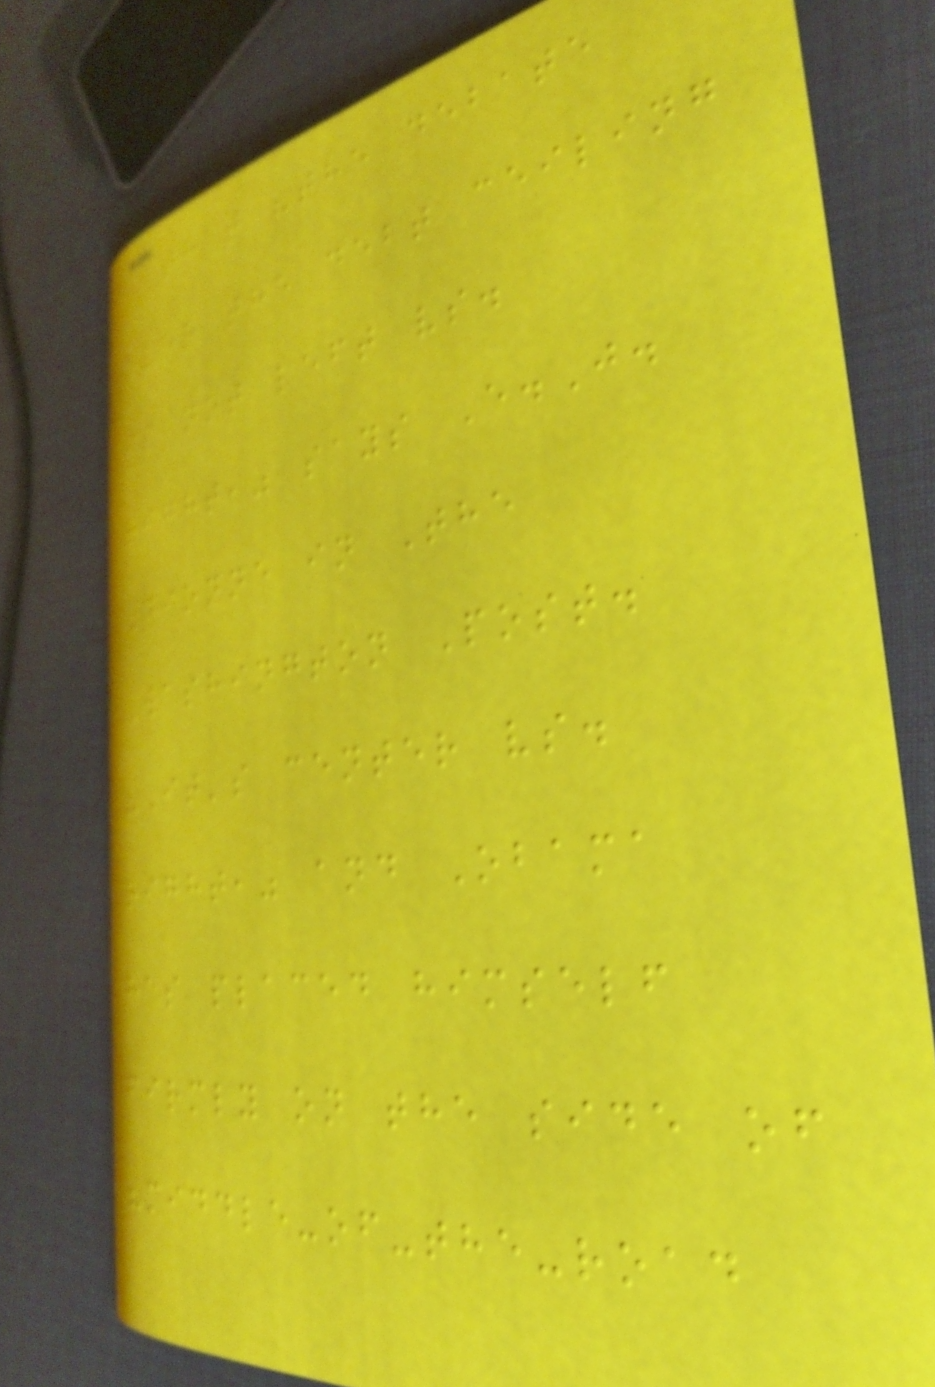that "the debate
over the debt ceiling
is not left vs.
right," says E.J.
Dionne in The
Washington Post.
"It's center vs.
right," and Obama
has placed himself
firmly on the side of
"middle-of-the-road
